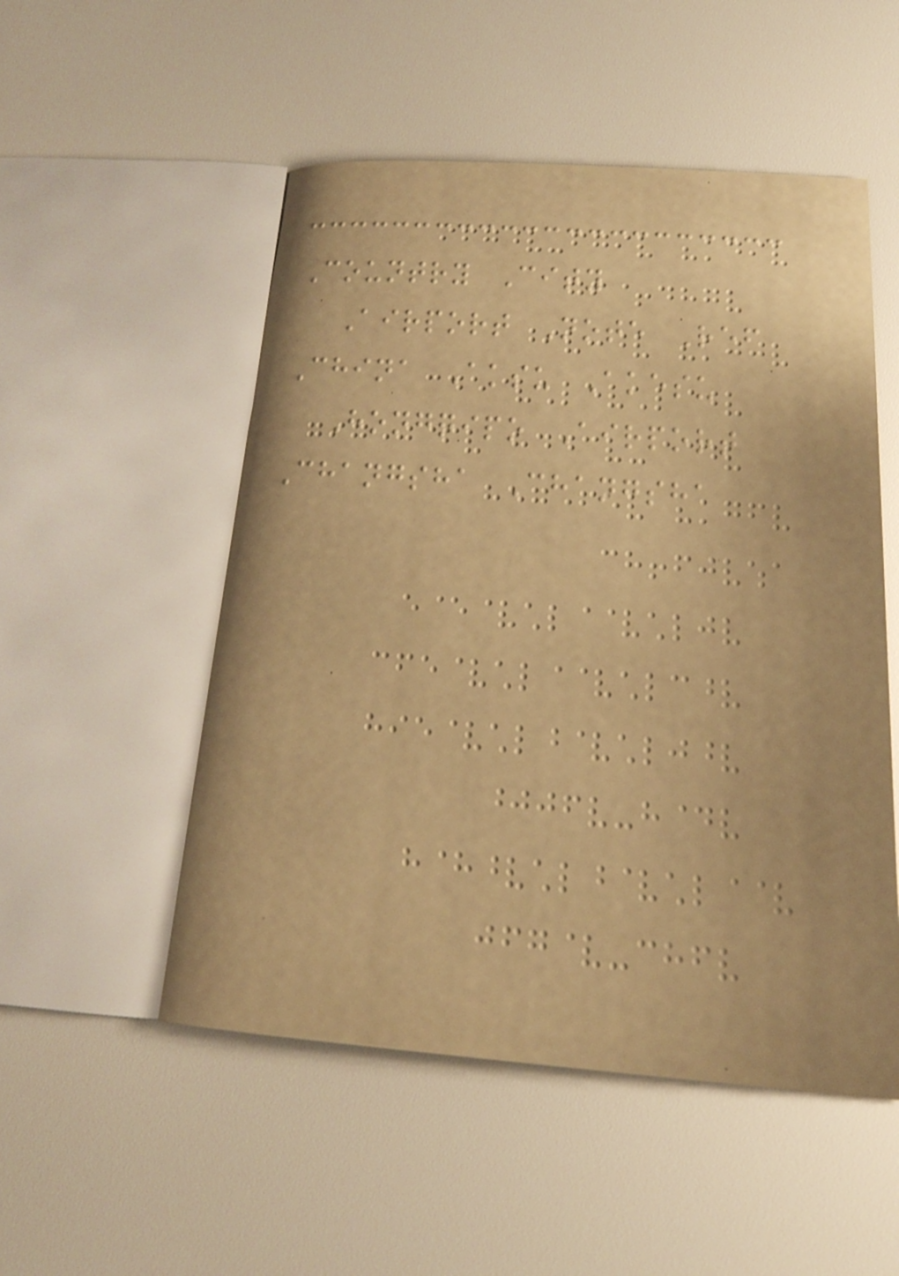Country City
Airport Note Ref
China Aksu Akesu
Hongqipo Airport
Changsha Changsha
